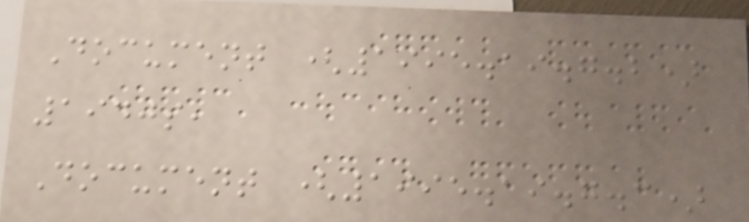Document (1995.19.7.2)
1940s,
Document (1995.19.7.3)
